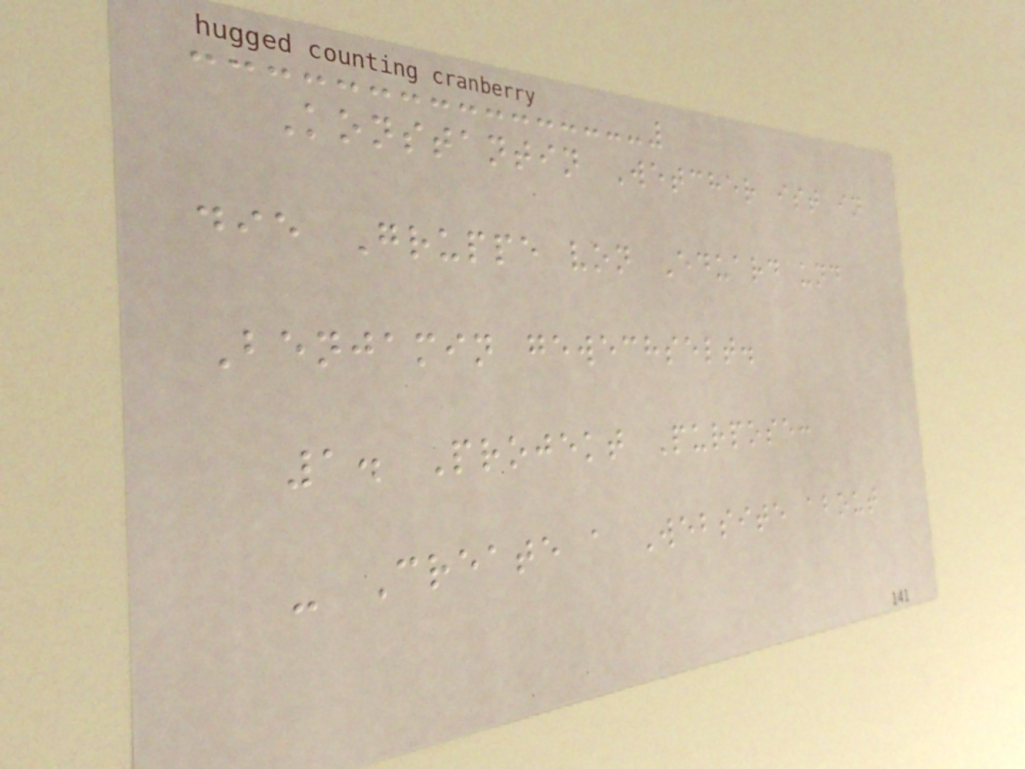Konstantin Wetcher ist in
die Gruppe von Eduard und
Benjamin gewechselt.
1. Projekt Purpose:
- Create a Website about
